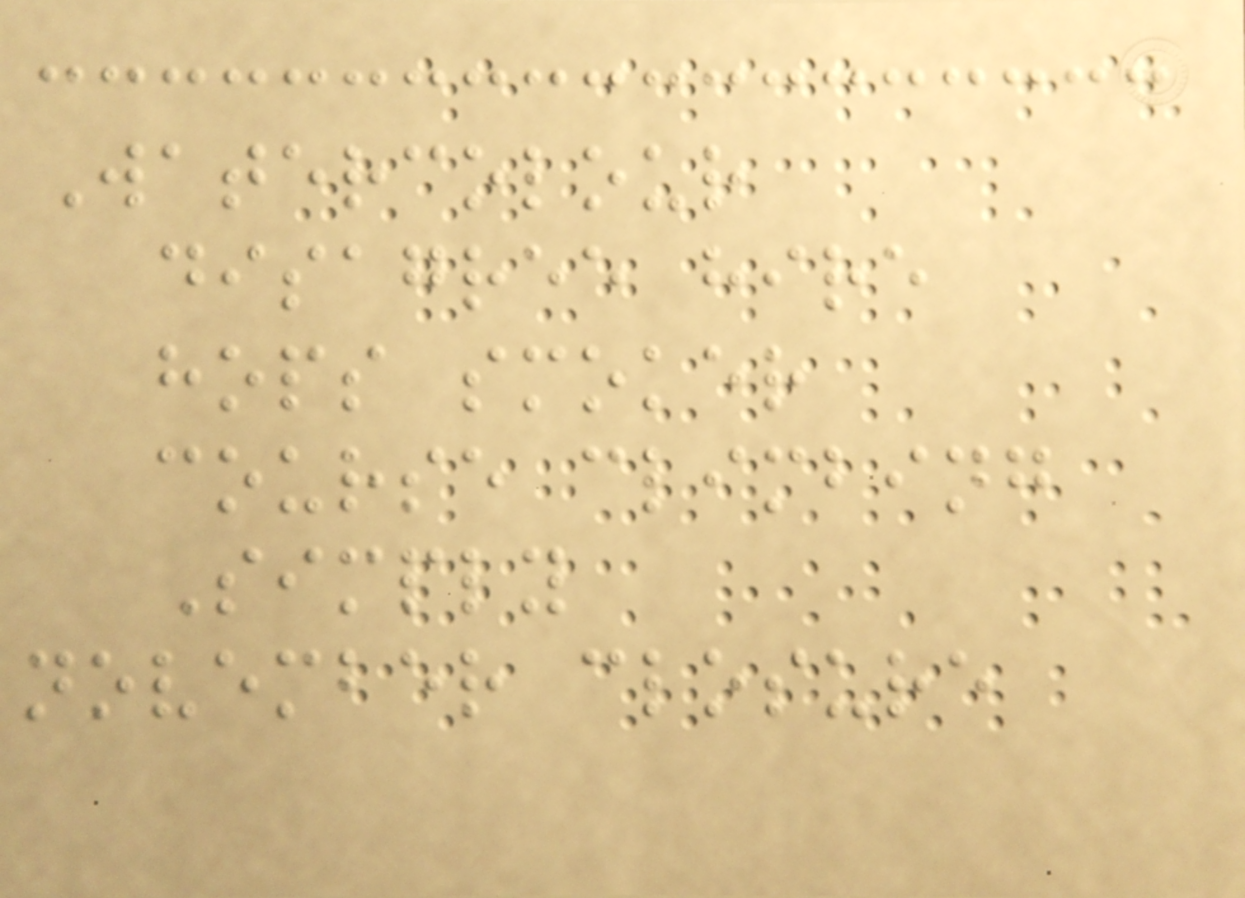Watercolour
disagree hire
hops smoker
course climbing
Simply
november closure
